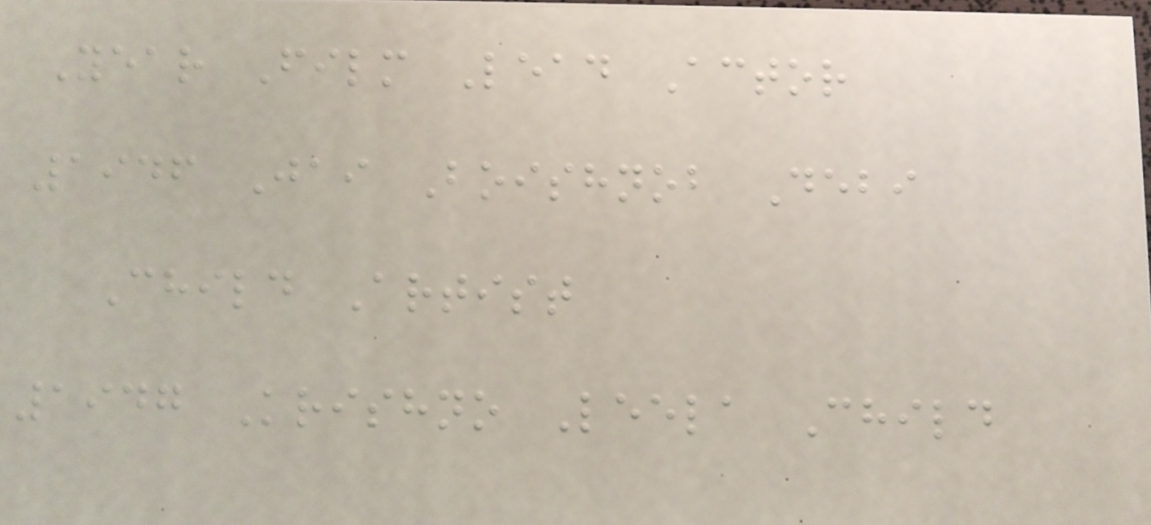Year Film Lead Actor
1946 Jai Boishnob Debi
Child Artist
1947 Krishno Leela Child
